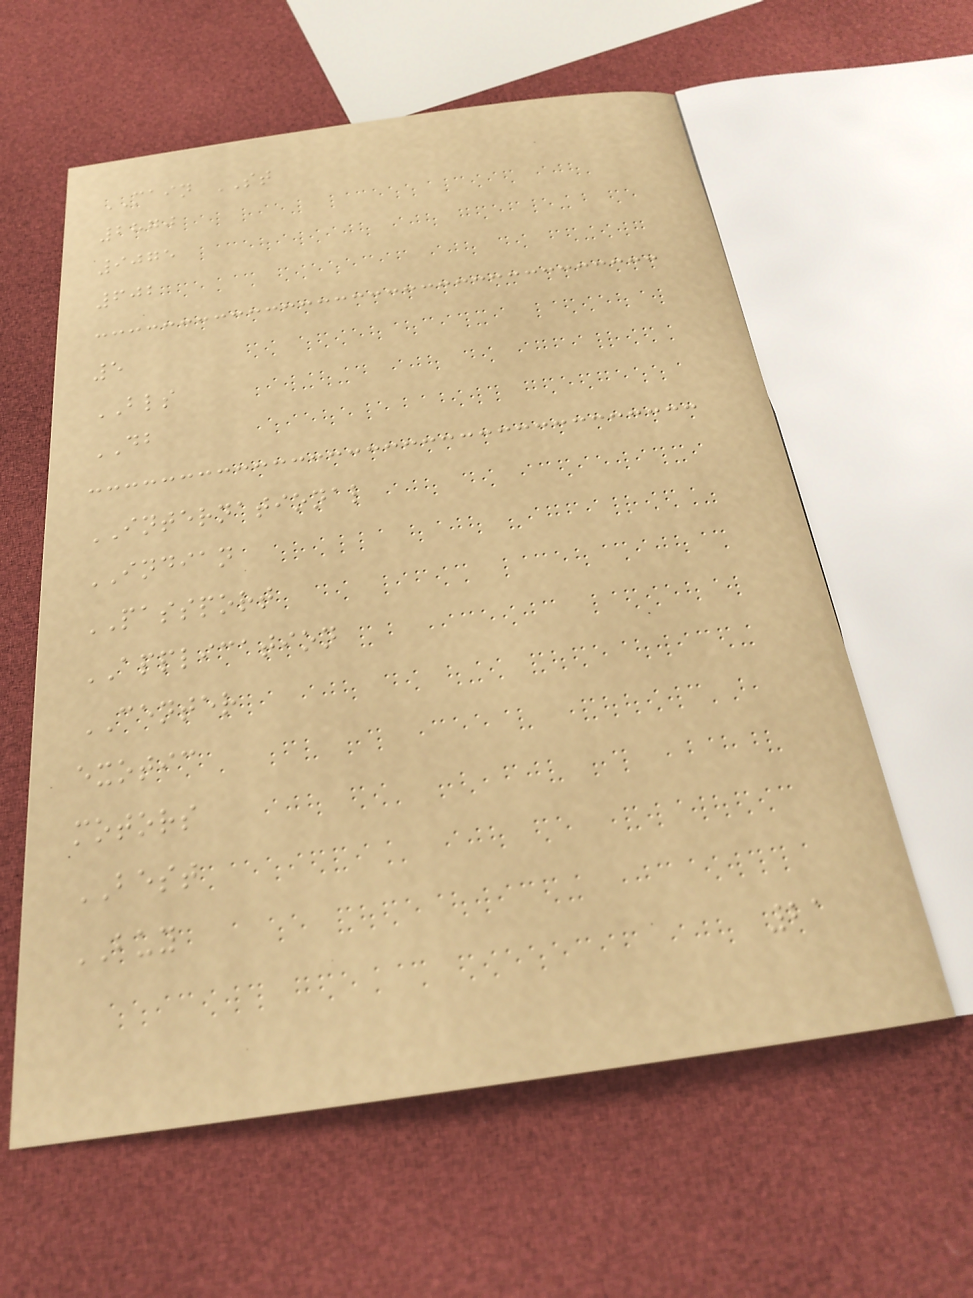MAIN ST
2870
9075
602
5
BLS
DB
INTERNATIONAL
INDIAN
PASSPORT
APPLICATION
CENTER
exotic
motors
BEST
BUY
21
